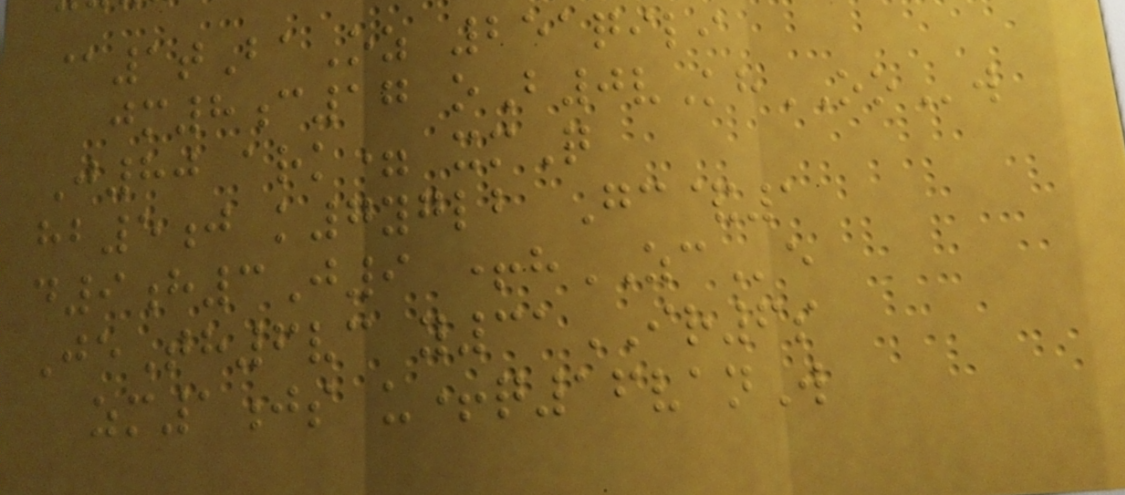@1tBaOz 251qili
jm8c17 oB0vKhOOw
J80 ark= xmQ
hb5j k7yglb Gc&1
d9h3J9 +hZCe
JeTh6vc y31IR6s
zm1js u+q16vanW
